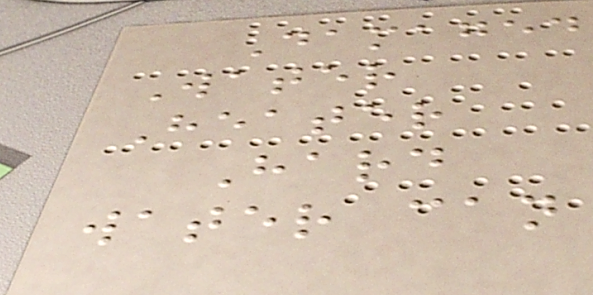Damaged
Water
Heater
Hard
water can
